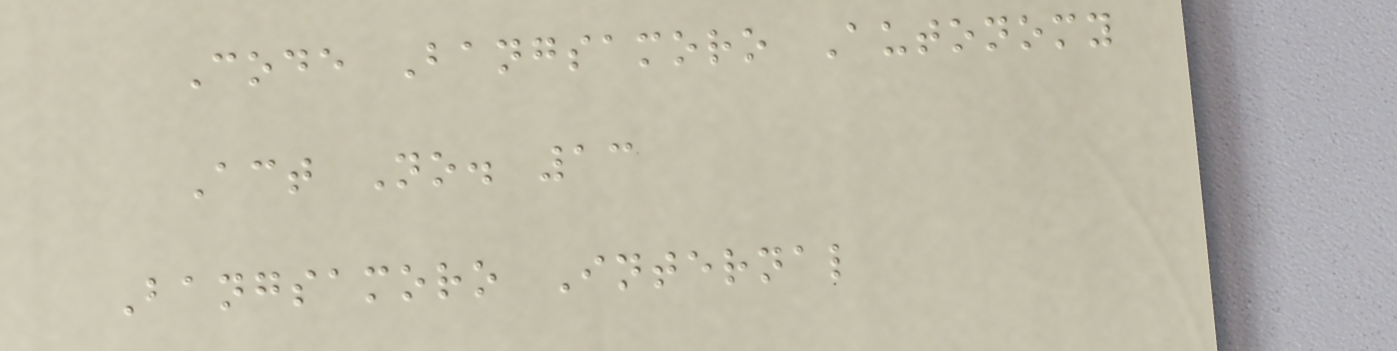Code Bangsamoro Autonomy
Act No. 13
Bangsamoro Internal
